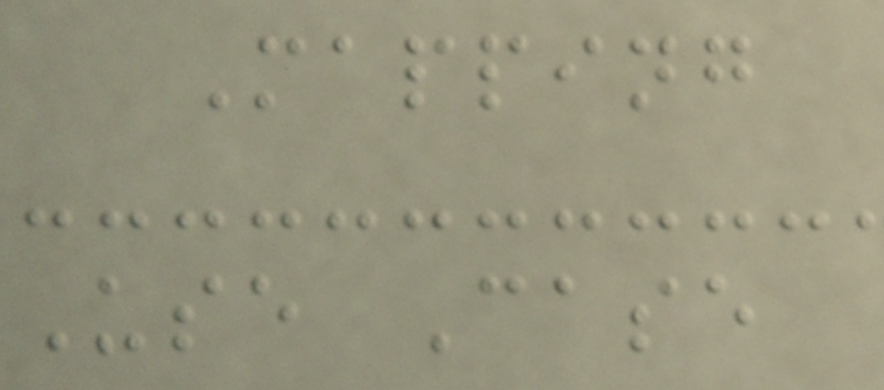Mapping
Use Case
